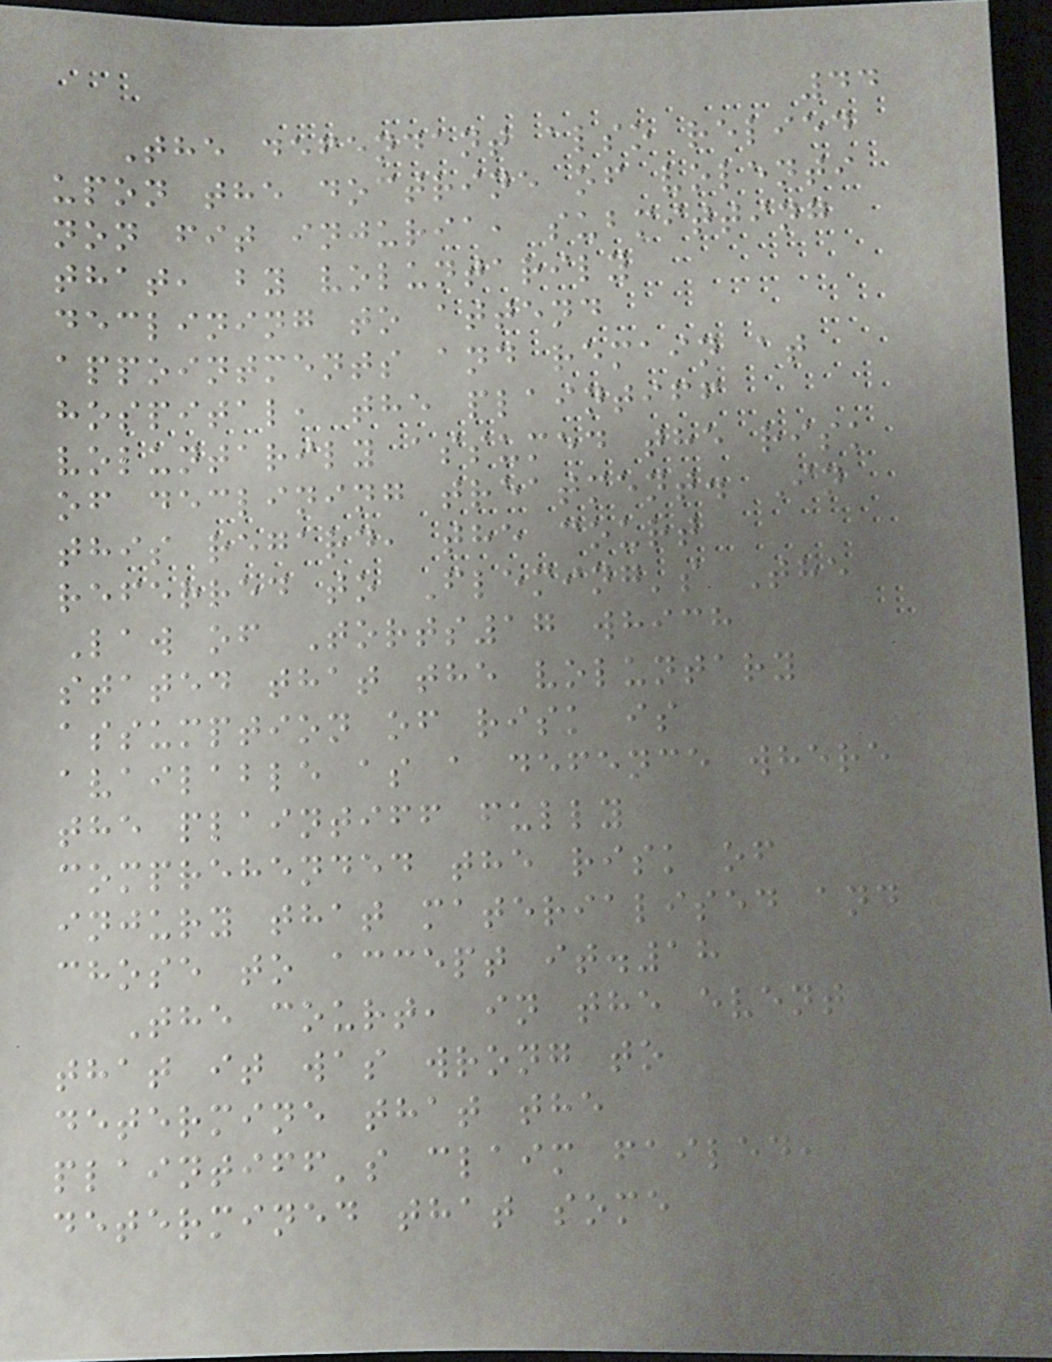44
The defendant also relied
upon the doctrine of volenti
non fit injuria, submitting
that, by voluntarily
declining to attend
appointments and remain at
hospital, the plaintiff
voluntarily assumed the risk
of declining treatment. In
this regard, the court
referred to Fleming's The
Law of Torts17 which
stated that the voluntary
assumption of risk is
available as a defence where
the plaintiff fully
comprehended the risk of
injury that materialised and
chose to accept it.18
The court, in the event
that it was wrong to
determine that the
plaintiff's claim failed,
determined that some
